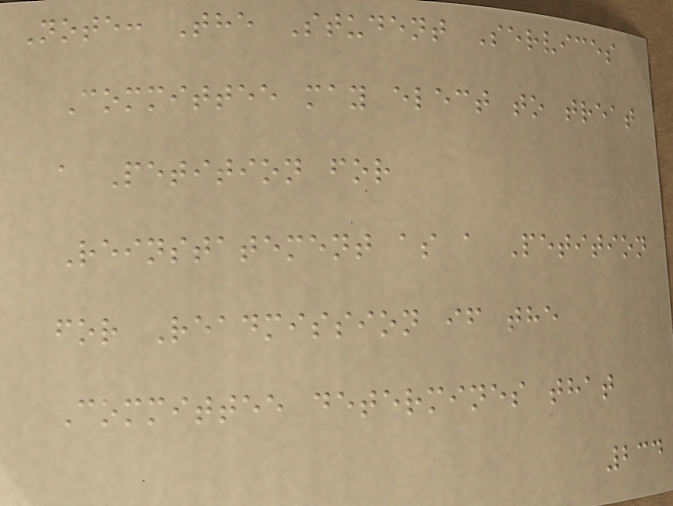Note: The Student Services
Committee may elect to treat
a Petition for
Reinstatement as a Petition
for Readmission if the
Committee determines that
234
